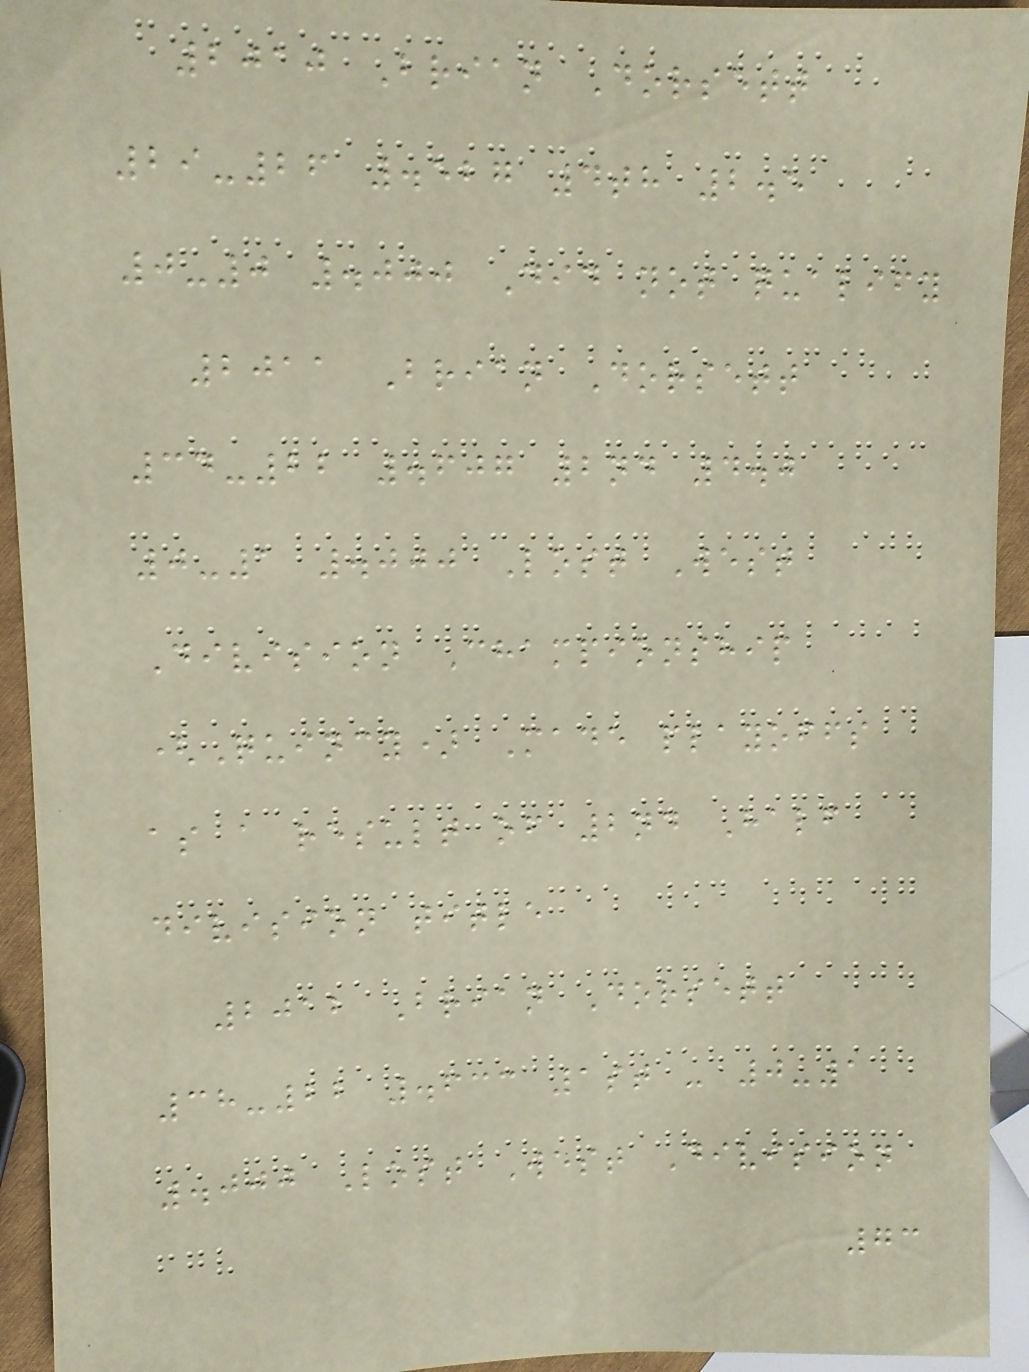2010 Brian Dorsett
29-26 .527 4th 2.5
0-0 .000 Did not qualify
2011 Brian Dorsett
34-22 .607 2nd 4.0
0-1 .000 Lost West
Division Championship
(Quincy) Made playoffs
as a result of 2nd Half
division title
2012 Brian Dorsett
38-22 .633 1st - 0-1
.000 Lost West Division
73
